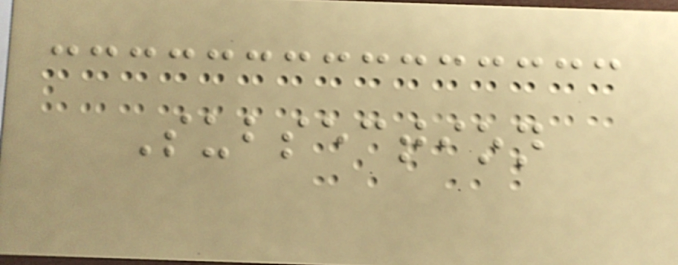Subsection
